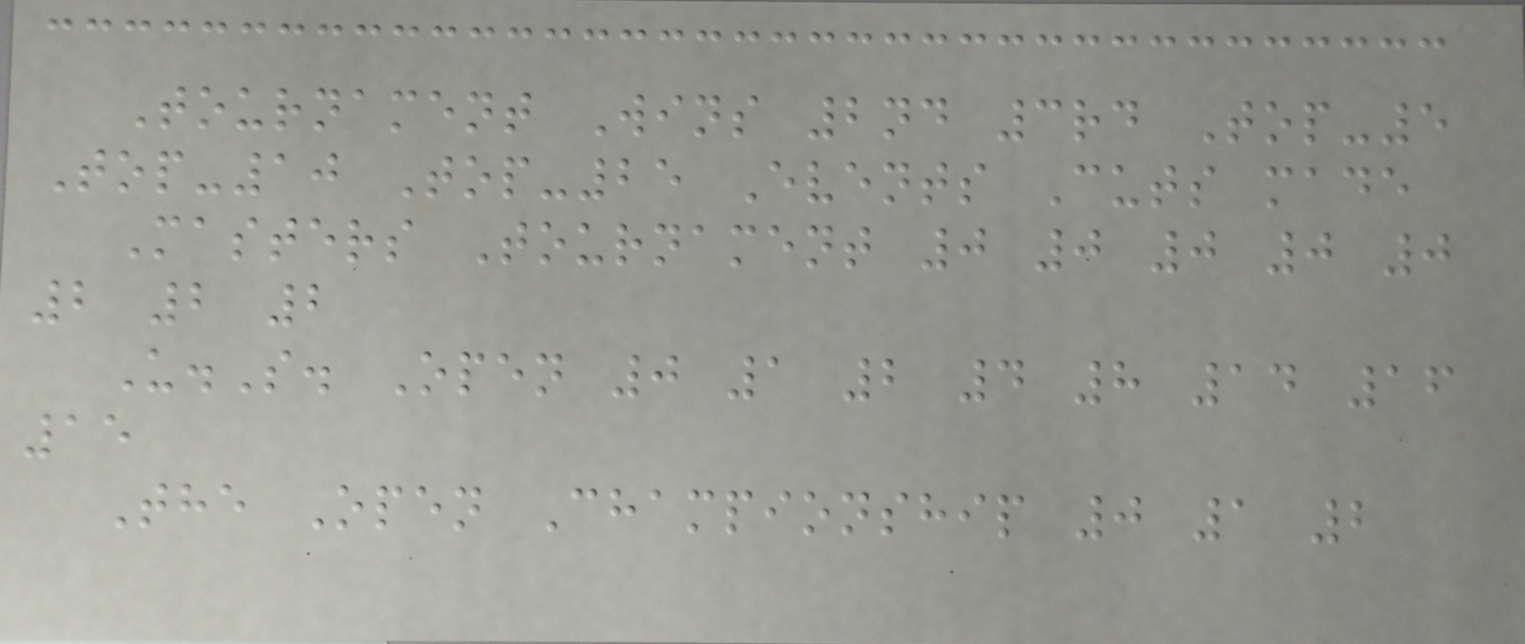Tournament Wins 2nd 3rd Top-5
Top-10 Top-25 Events Cuts made
Masters Tournament 0 0 0 0 0
2 2 2
U.S. Open 0 1 2 4 8 14 16
15
The Open Championship 0 1 2
